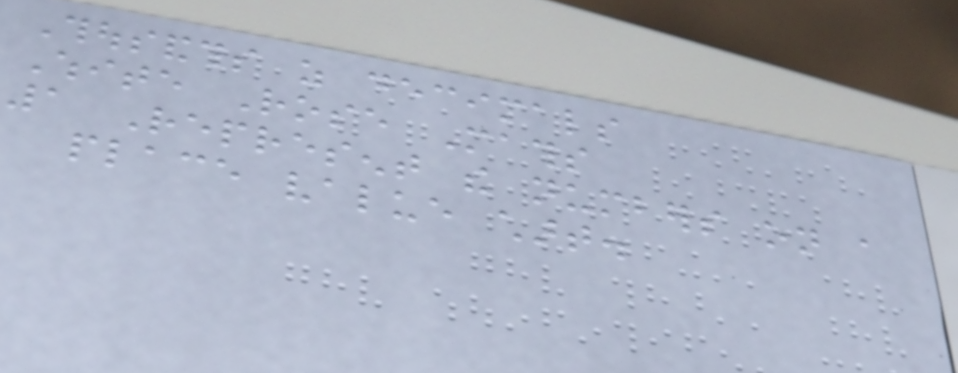Thousandths as decimals
White Rose Maths
1 Represent the numbers on a
place value chart.
